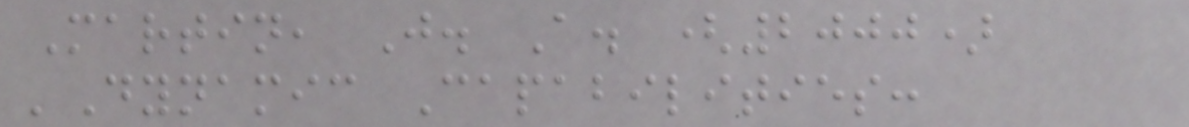Martin, J. A. (2000)
'Dynamic Capabilities:
